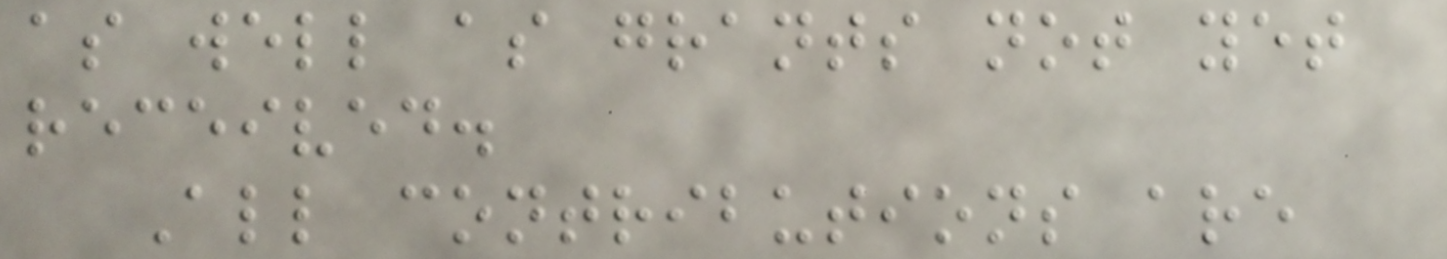as well as grants not yet
received.
All contributions are
